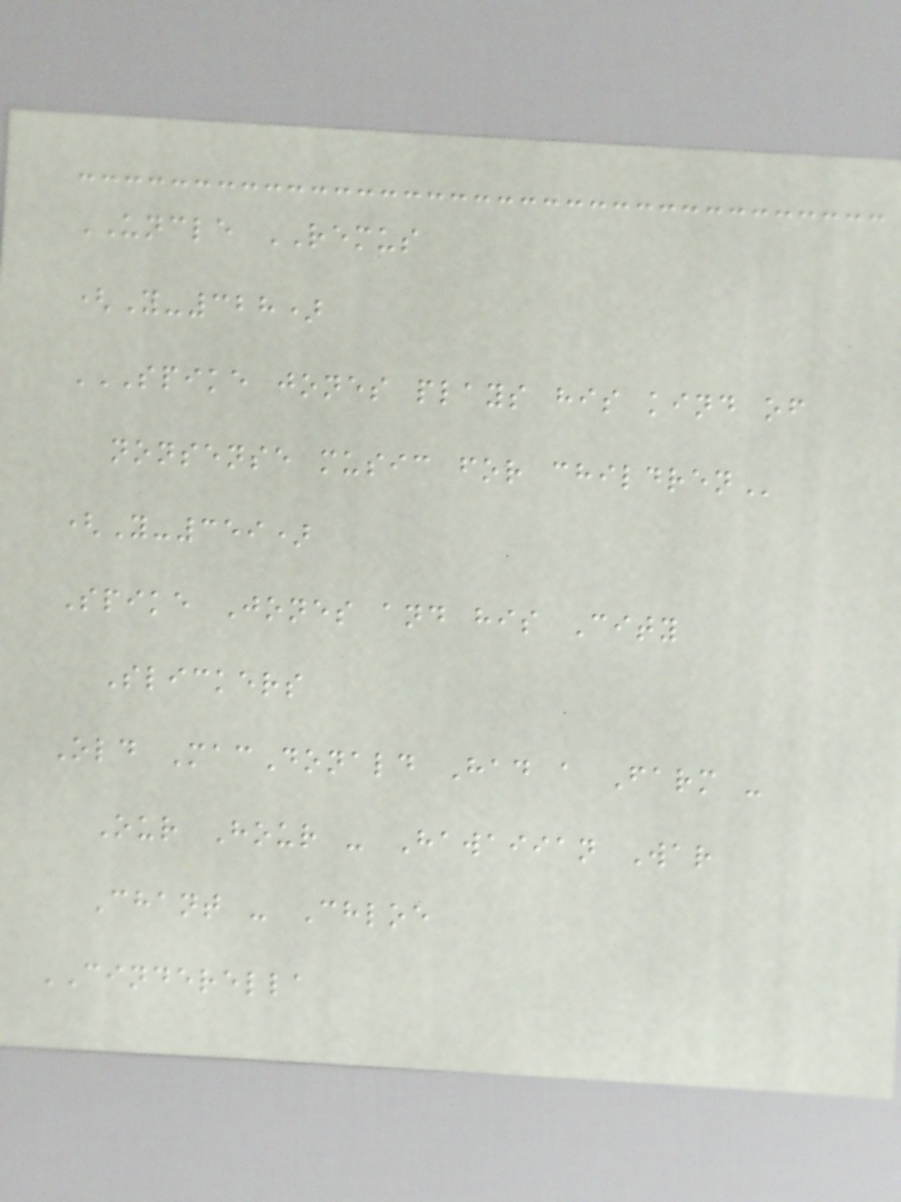UNCLE REMUS
(Y-328)
SPIKE JONES PLAYS HIS KIND OF
NONSENSE MUSIC FOR CHILDREN
(Y-359)
Spike Jones and his City
Slickers
Old MacDonald Had a Farm -
Our Hour - Hawaiian War
Chant - Chloe
CINDERELLA
